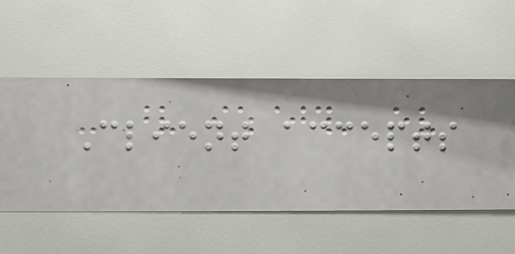Client accepts
